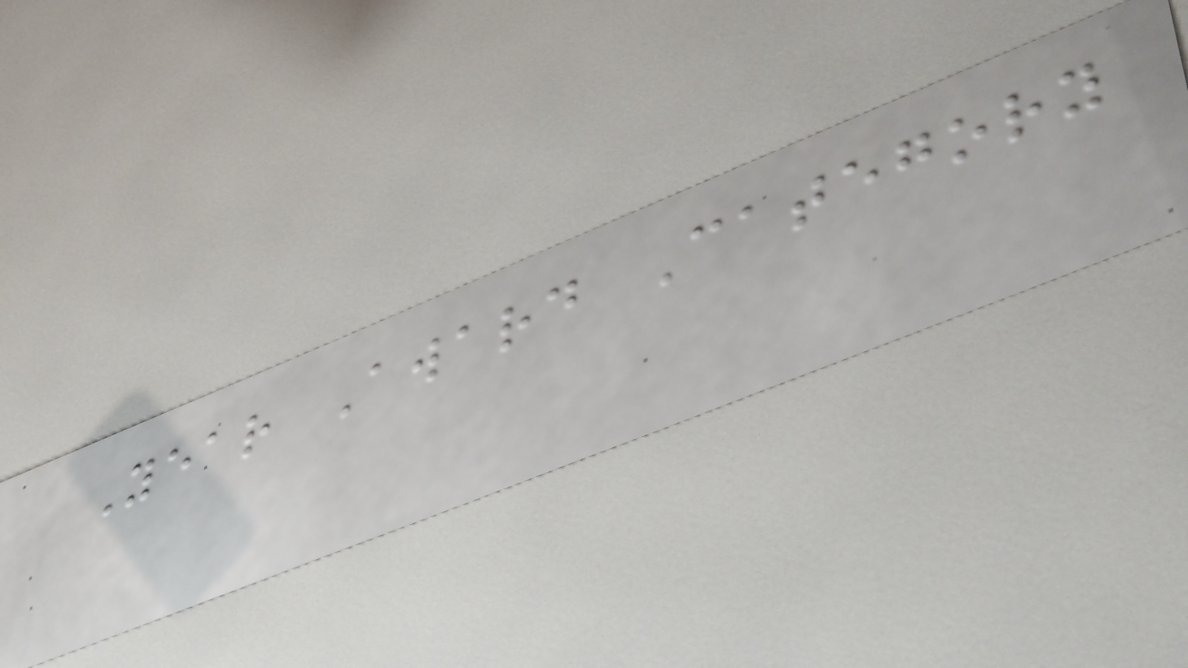Year Award Category
